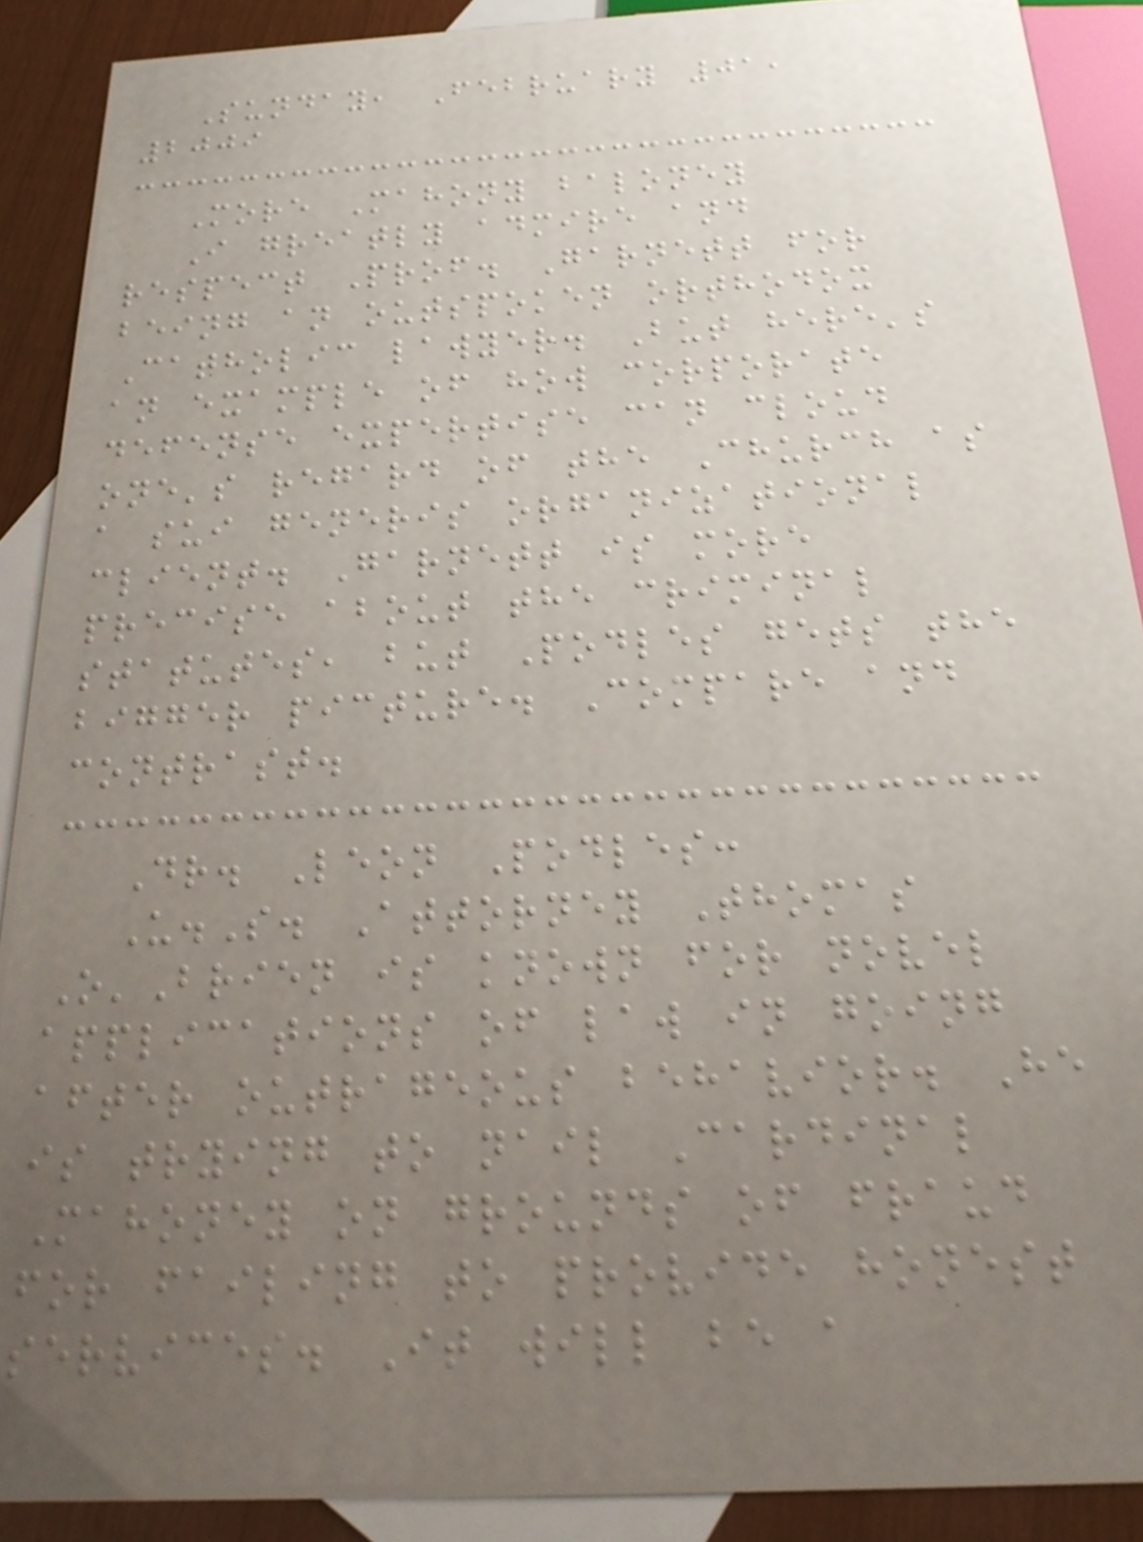Sunday, February 01,
2009
More Mahony baloney
I greatly admire and
respect Prof. Garnett for
being an outspoken orthodox
Catholic lawyer. But here's
an example of how corporate
defense expertise can cloud
one's regard of the Church as
a sui generis organizational
client. Garnett is more
precise about the criminal
statutes, but Podles gets the
bigger picture. Compare and
contrast.
Dr. Leon Podles:
U.S. Attorney Thomas
O'Brien is known for novel
applications of law in going
after outrageous behavior. He
is trying to nail Cardinal
Mahoney on grounds of fraud
for failing to provide honest
services. It will be a
